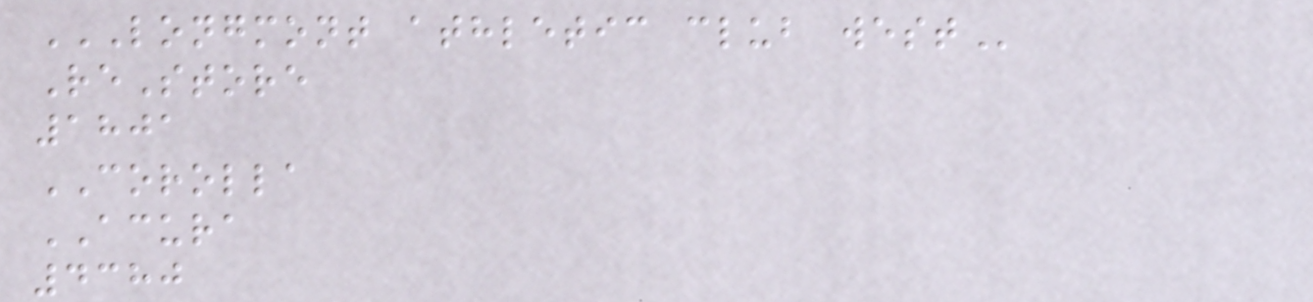LONGMONT ATHLETIC CLUB WEST
ReStore
1801
COROLLA
ACURA
4380
